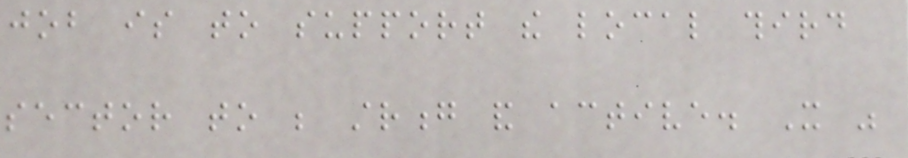job is to support the local third
sector to be strong and active. It was
